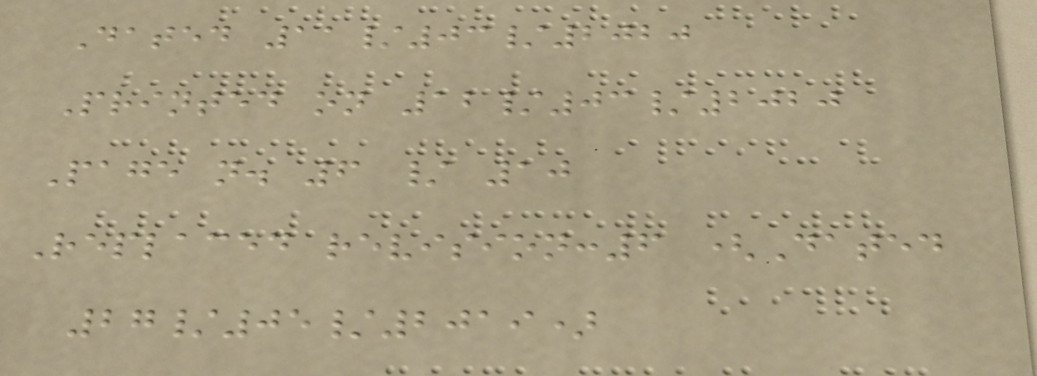Dated 11/03/2020
Printed on 12/03/2020
Page n. 6 / 10
Replaced revision:6 (Dated
27/05/2019)
